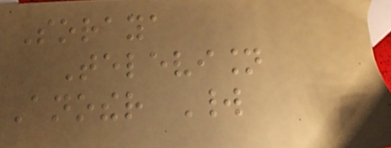Soraya
Television
Another World
